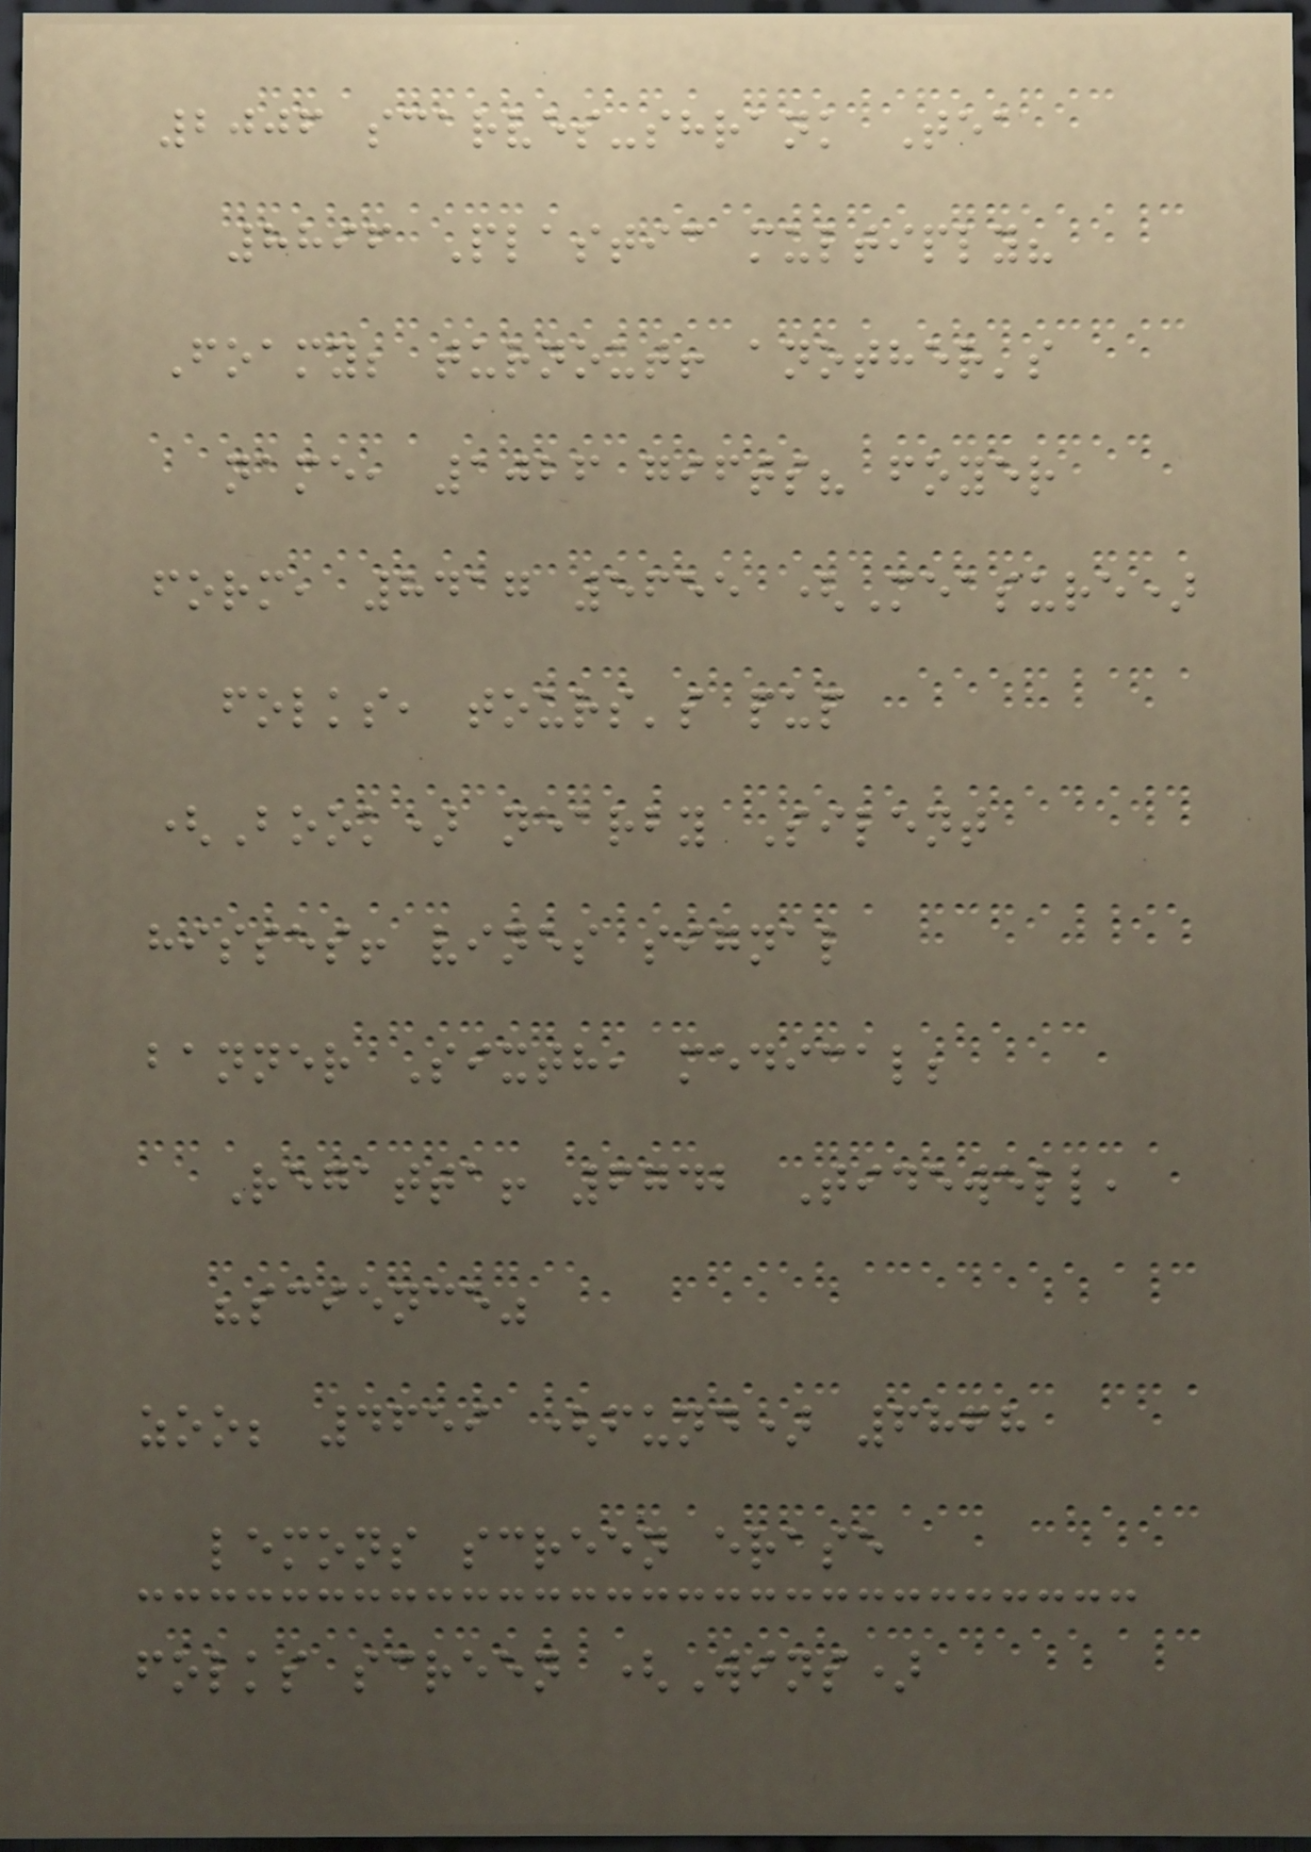2006 scarves-shrank Tea
8896 Plastic multiply?
Foamy; turnout! another's
name, 1026 gifts? foyer
form, 8417 5655 (Measure)
folks, tours's pup
(Book) nearby Silent
hisses! vines signal
banner Sixth, medical;
Regatta! 6742 Tidewell,
"science"
zoo; 4659 (fund) 6868
lemons screen erase
folks screen (Wins)
